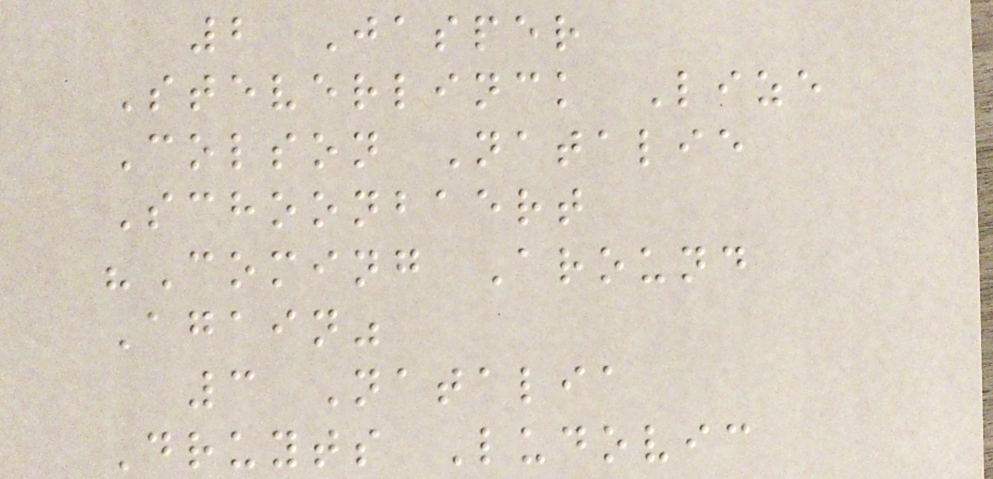2 Jasper
Steverlinck Lize
Colson Natalie
Schoonbaert
"Coming Around
Again"
3 Natalia
Druyts Ludovic
